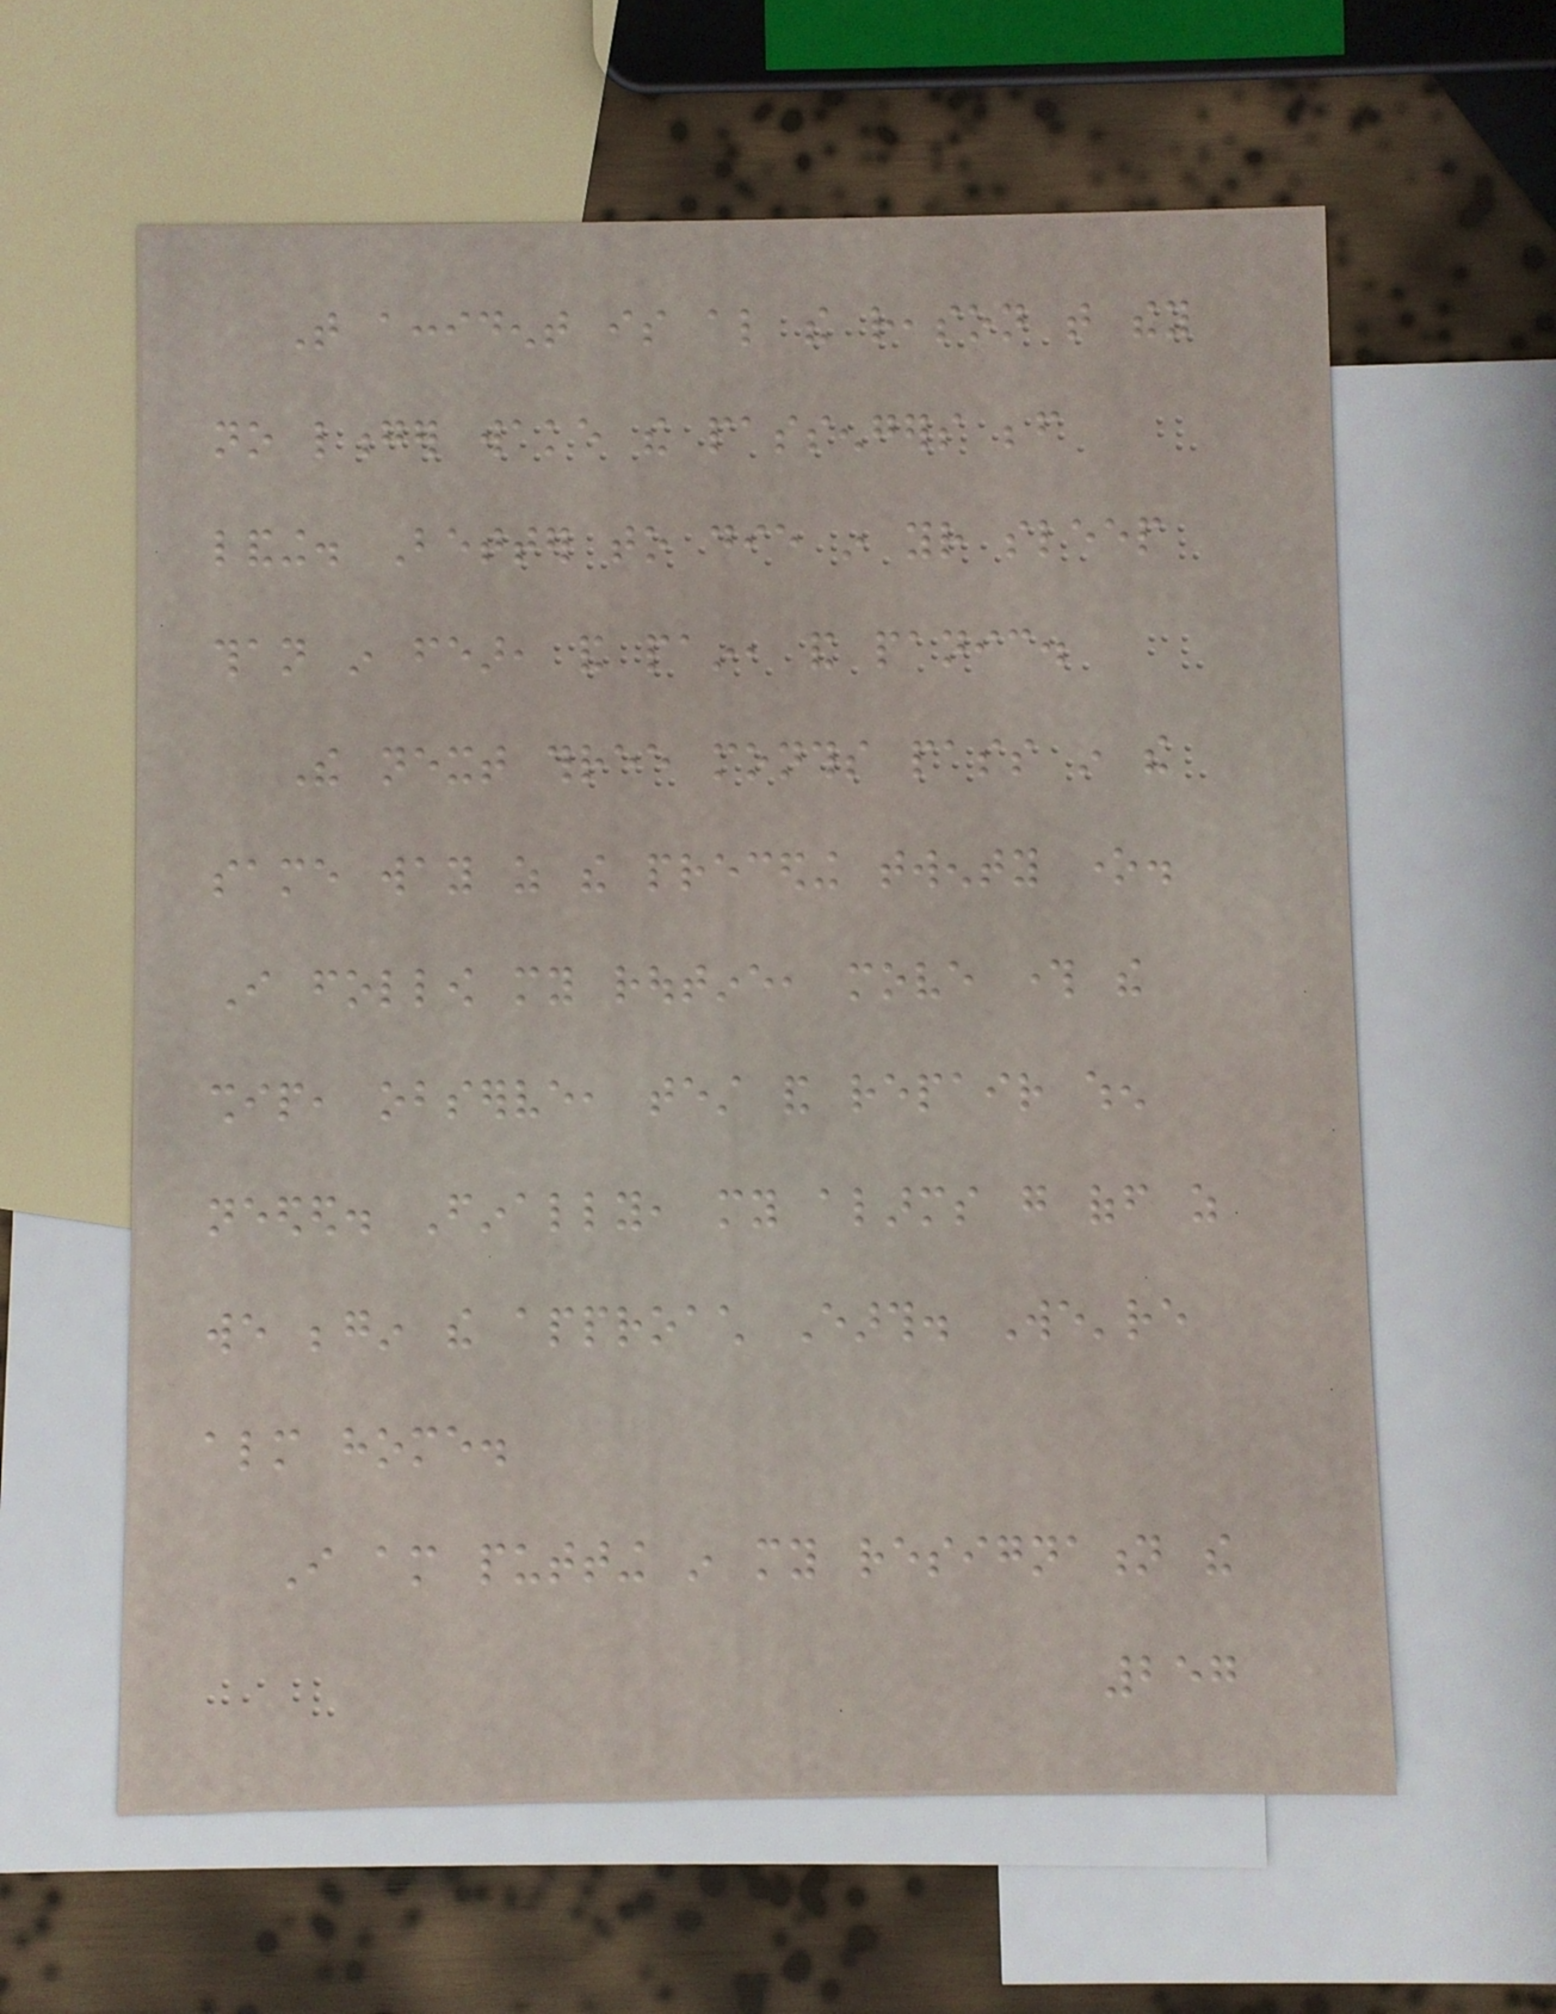That accident is also the reason that they
no longer wake the passengers before
landing. Better to die in your sleep
than in fear, and pain, and panic.
The next three months pass in the
same way as the preceding twenty one.
I follow my routine, move through the
ship, observe, test and repair when
needed. Finally, my alarms go off as
we begin the approach Earth. We're
almost home.
I am putting in my resignation the
257
